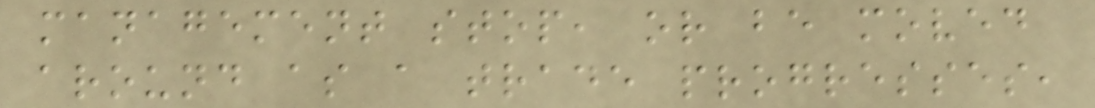management stop, or be moved
around as a trade progresses,
